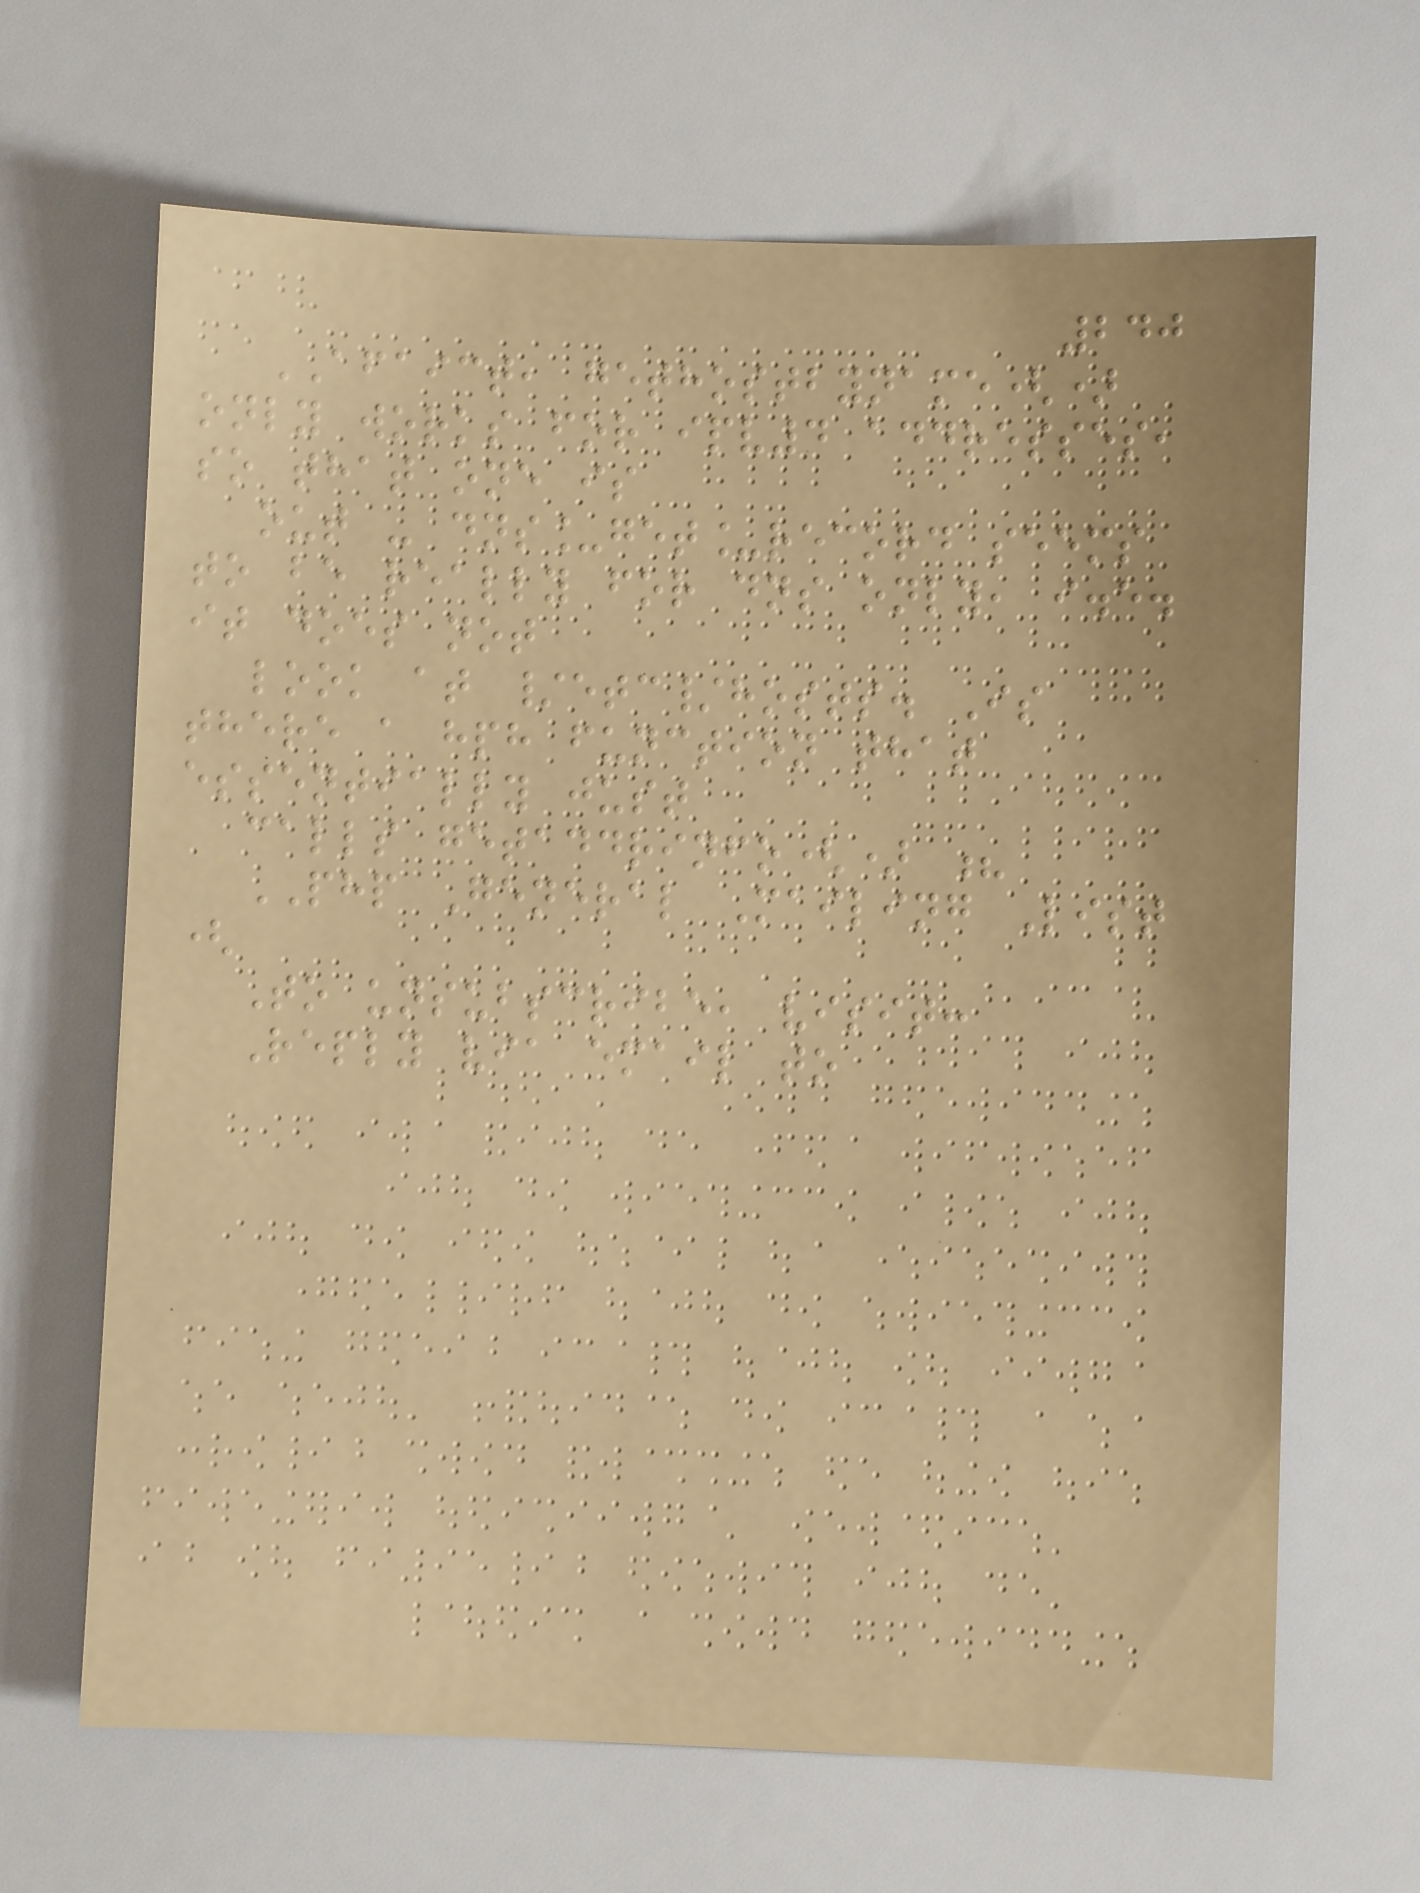240
AFAICT, gethostbyname()
only works for ipv4 addresses,
so that one is
out - dns_get_record seems
to be really for dns only, i.e.
it does not
look at /etc/hosts. Is
there a hph function that
essentially just
calls getaddrinfo() ?
PHP General Mailing List
(
To unsubscribe, visit:
Reply via email to
